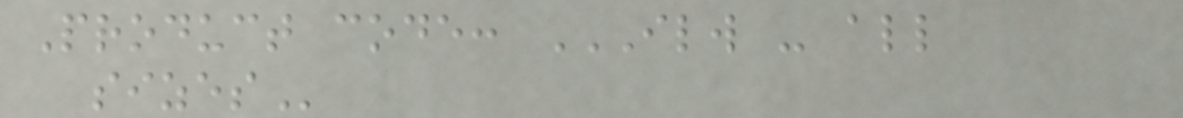Product code: ILW - ALL
SIZES
